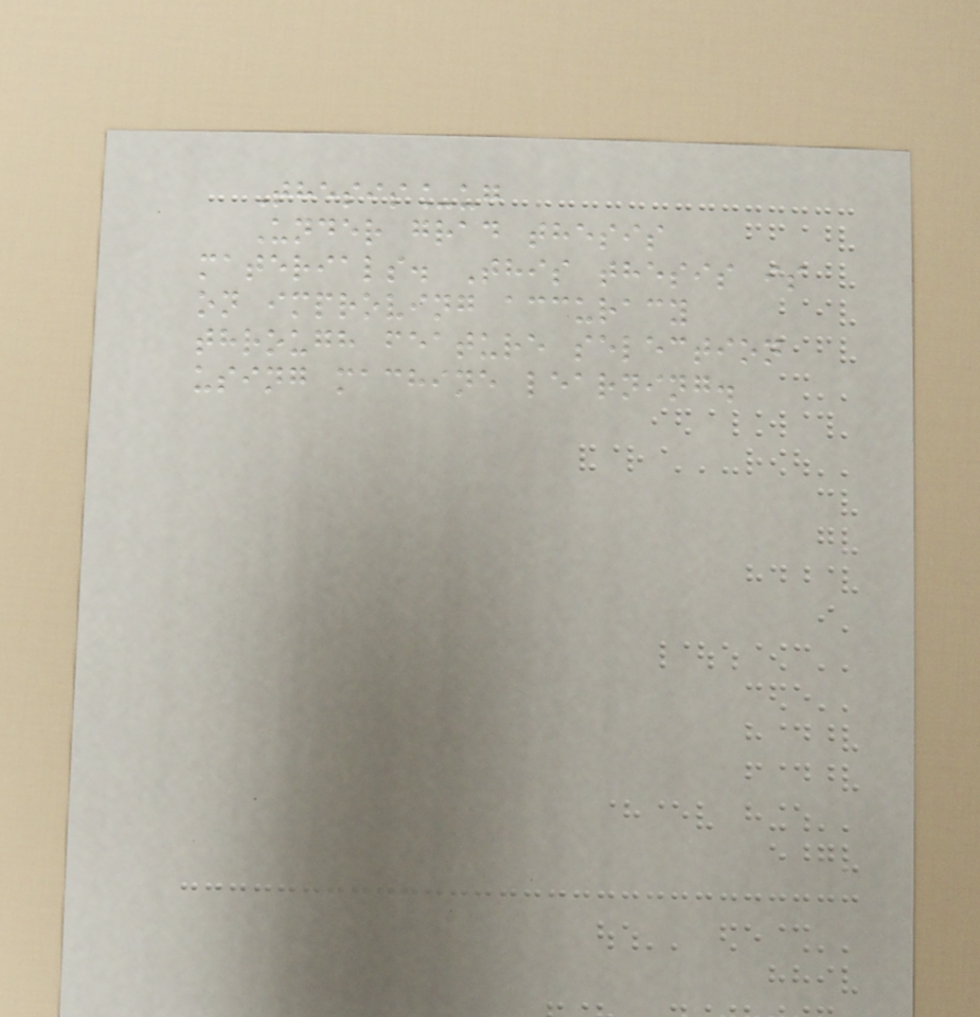Thesis_ug
Under grad thesis
materials. This thesis is
on improving accuracy
through feature selection
using machine learning.
